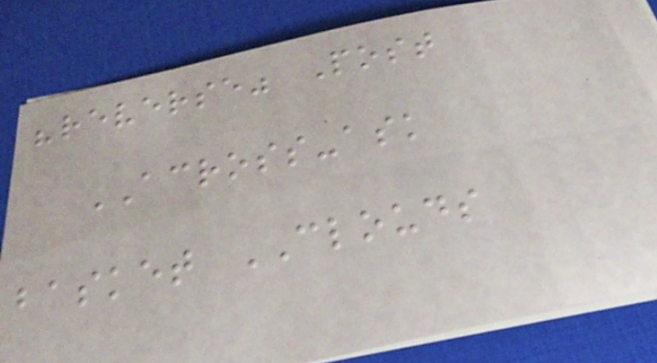"reverse" Post
ACROSS-ask
basket CLOUDS
